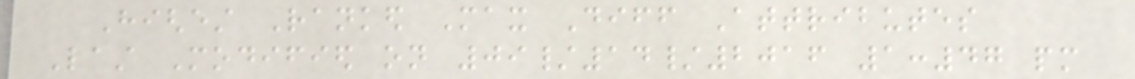Highest Ranked Max Diff Attributes
Last Modified on 09/14/2016 1:47 pm
